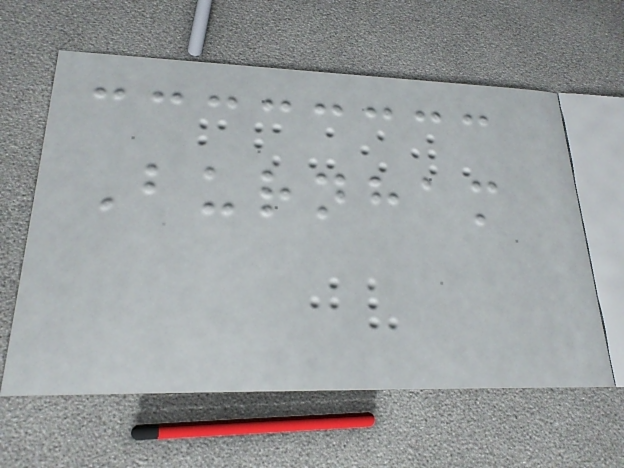Burnham
